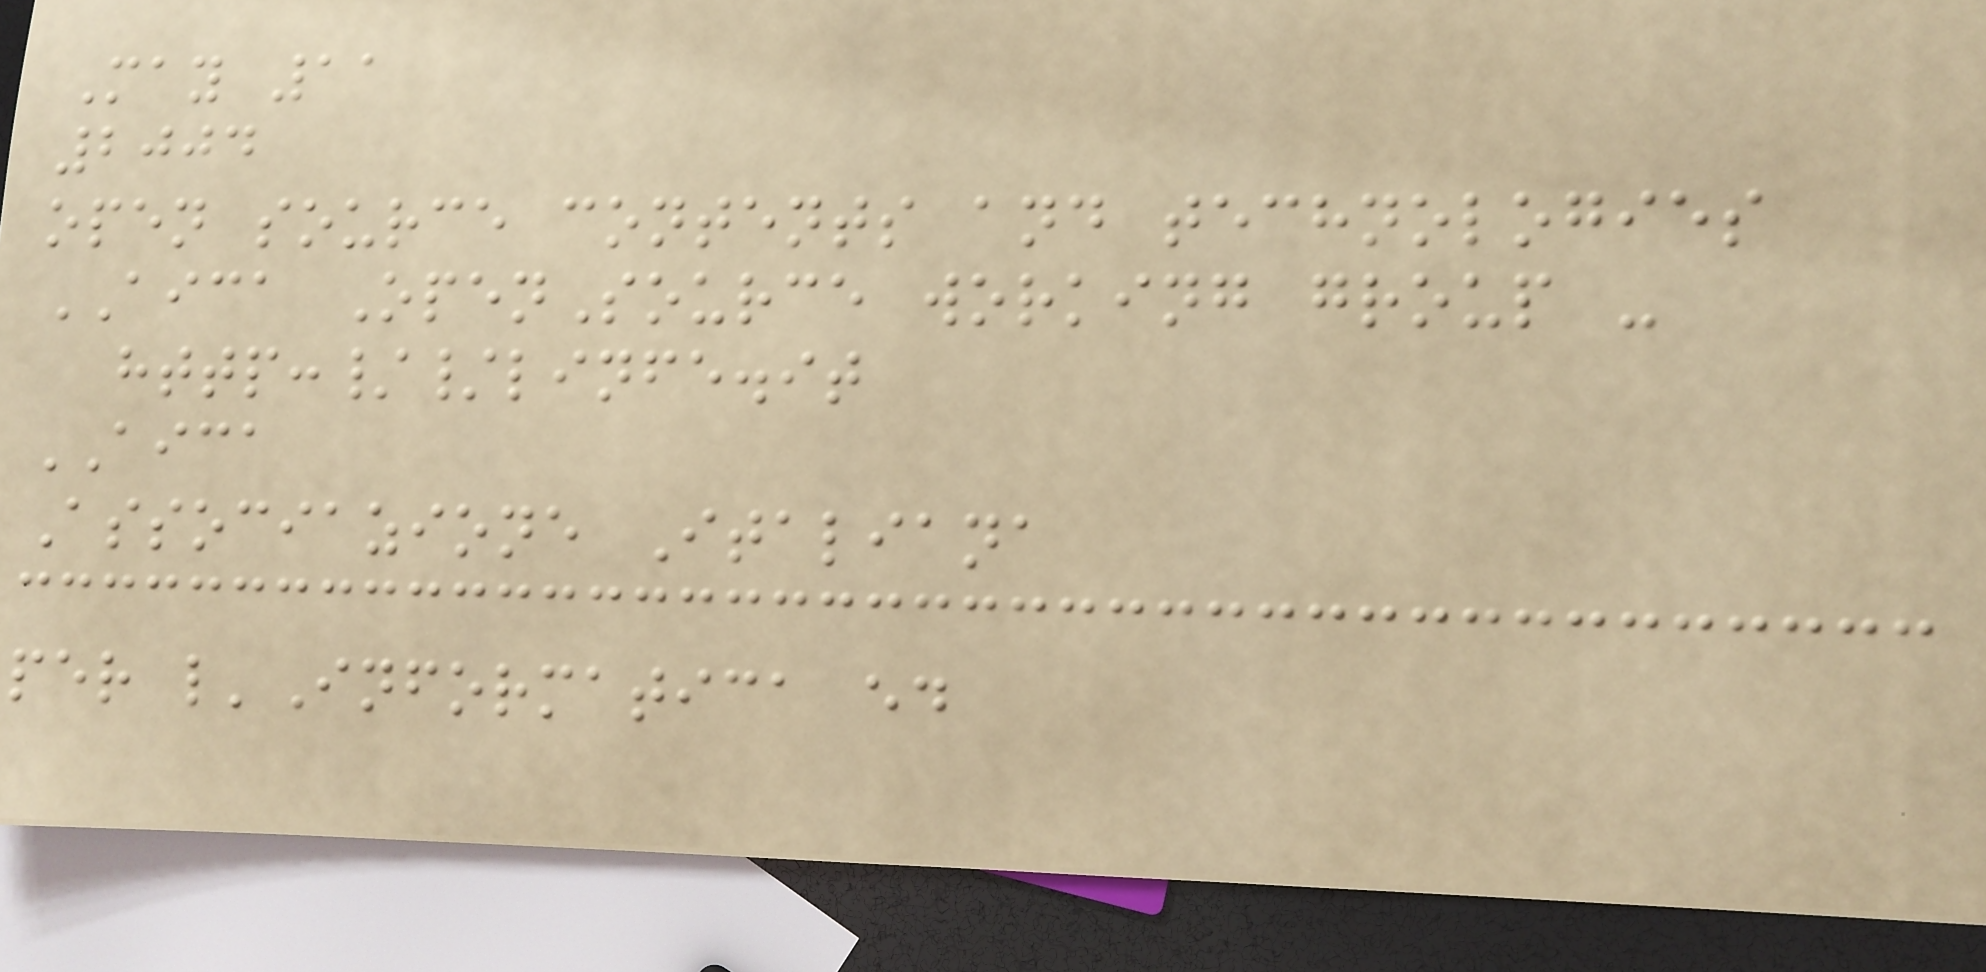May 11
2004
open source contents and technologies
AICA OpenSource working group -
http://linfe.it
AICA
Associazione Italiana
per l'Informatica ed
